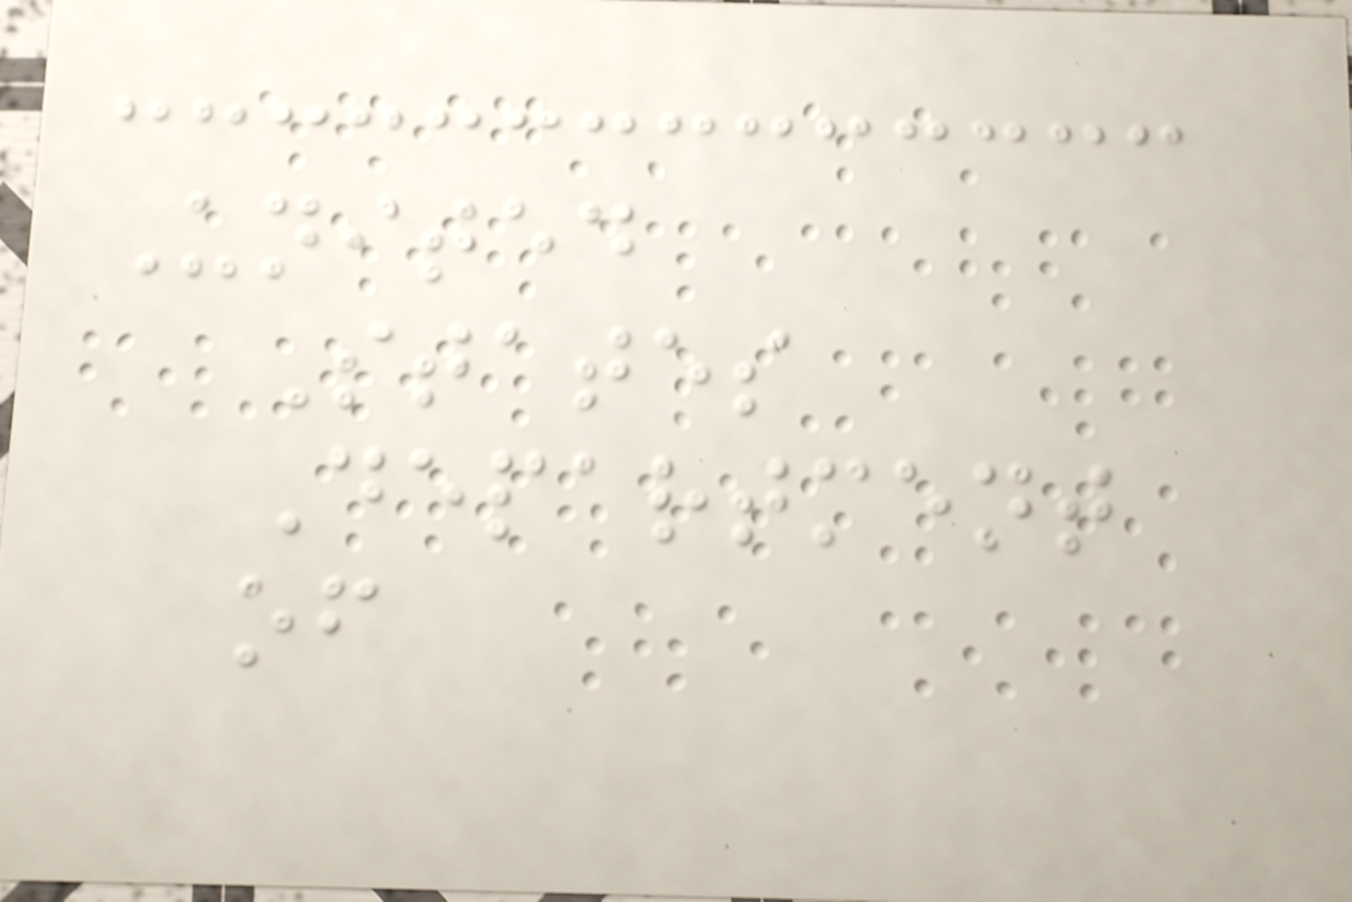United
States
Department
of
